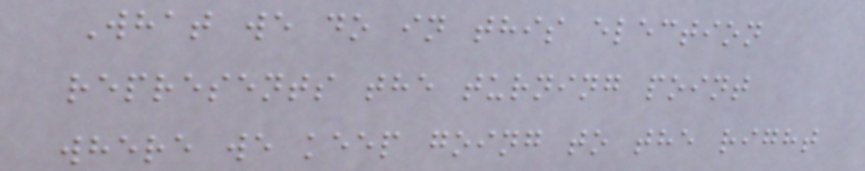What we do in this election
represents the turning point
where we keep going to the right
